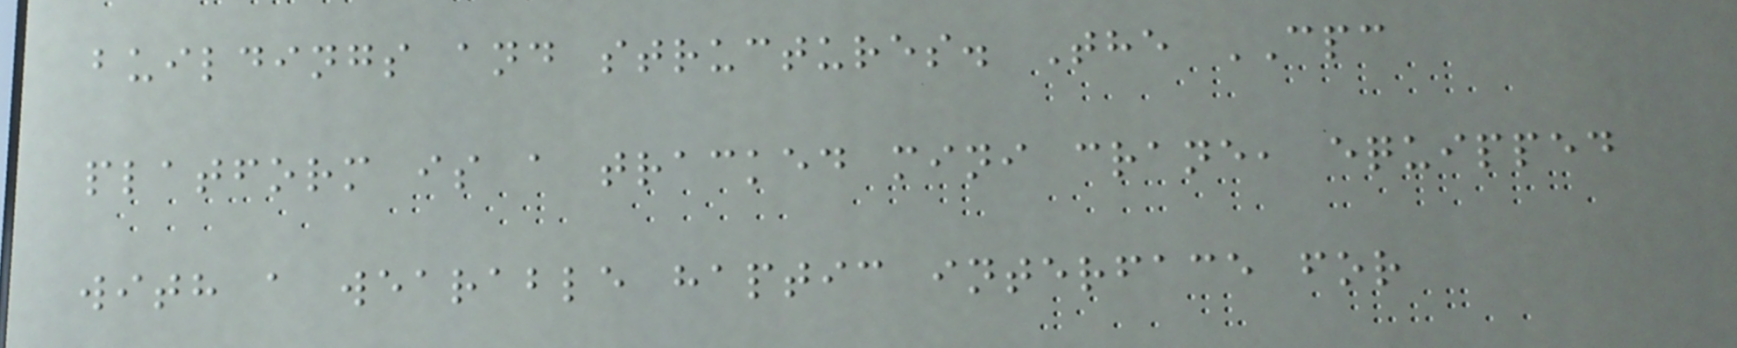buildings and structures. The CPC
platform is a tracked mini crane, equipped
with a wearable haptic interface for
